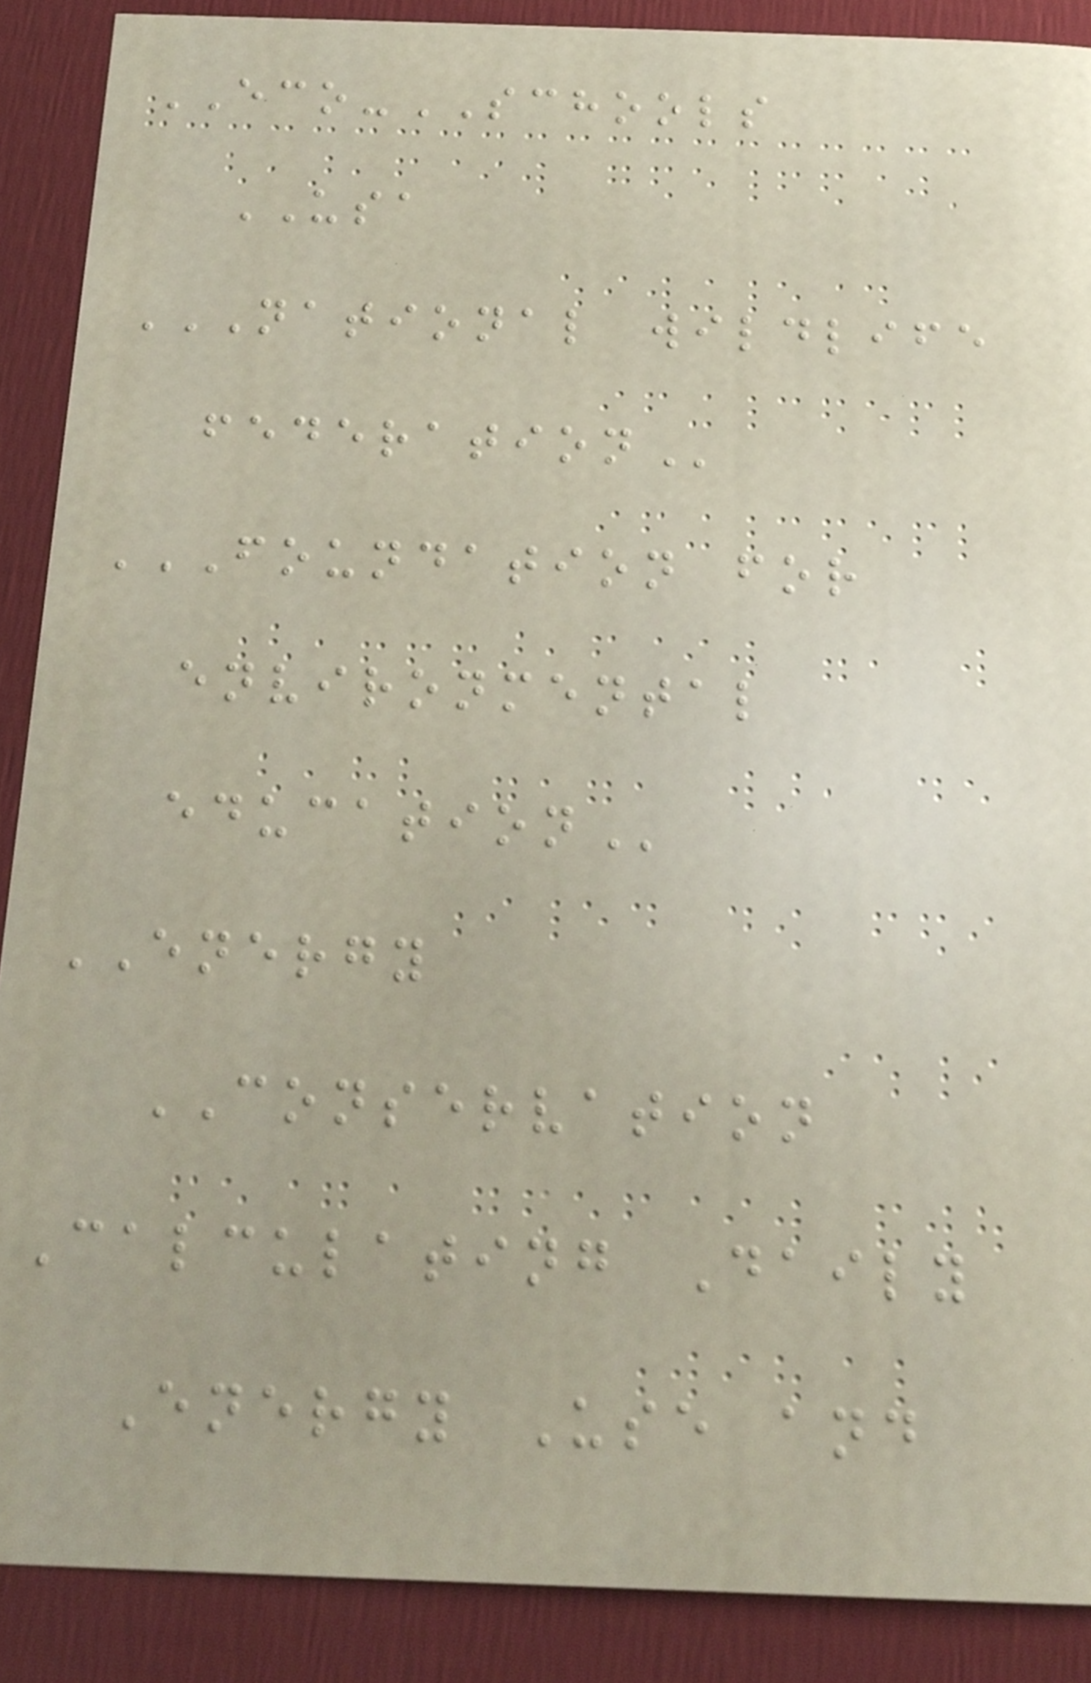ECO-SCHOOLS
USA
NATIONAL WILDLIFE
FEDERATION
FOUNDATION FOR
ENVIRONMENTAL
EDUCATION
ENERGY
CONSERVATION
Calculating Daily
Energy Use and
